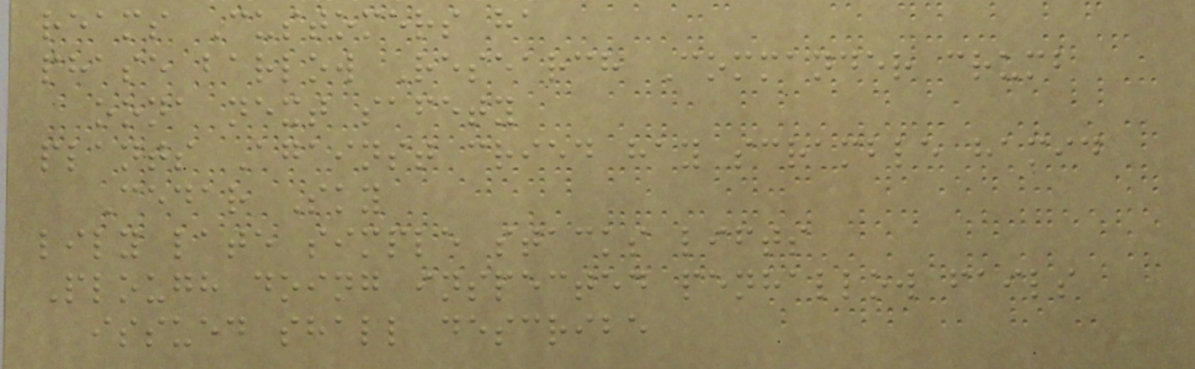reams Customers ha
phase barlow Research Commander crumb
oona next safety
plants Against cried hay scramble hamid
Cedar Sky
lily late simple stacks lifts
Plough doing inspected penhallow fails
issued shall describe
